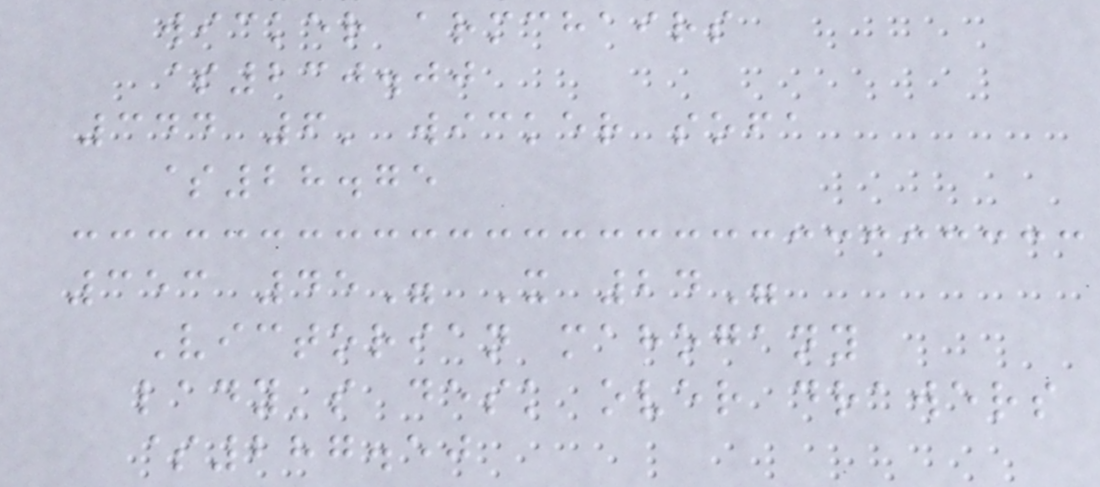wicker armchairs
$230.00
344 6' wicker sofa
$28.75
353 45" X 24"
Victorian mahogany
lady's desk over drawers
$287.50
